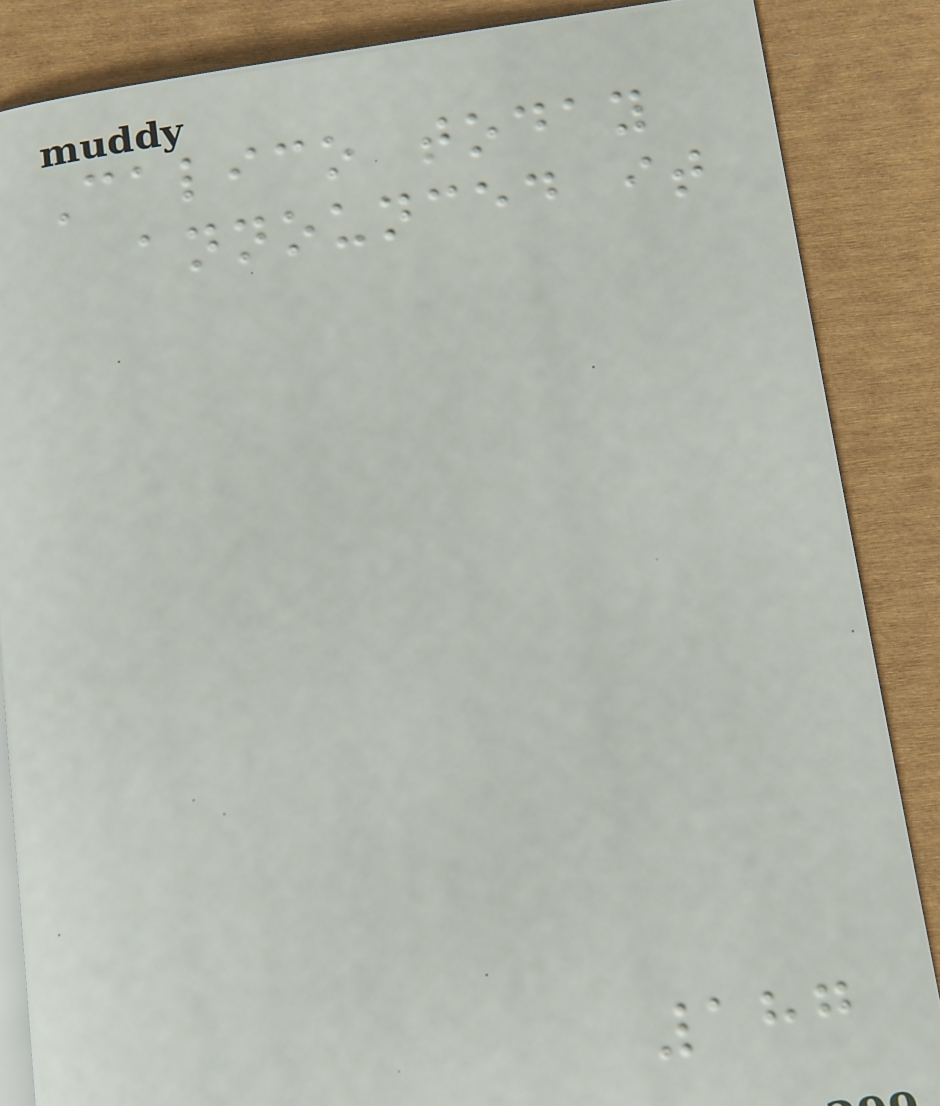Calico today
announced it
187
